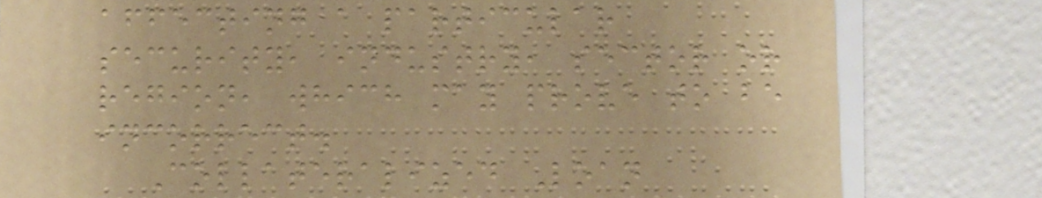affecting a particular
security, industry, sector or
region, which may prove to be
incorrect.
Collateralized Loan
